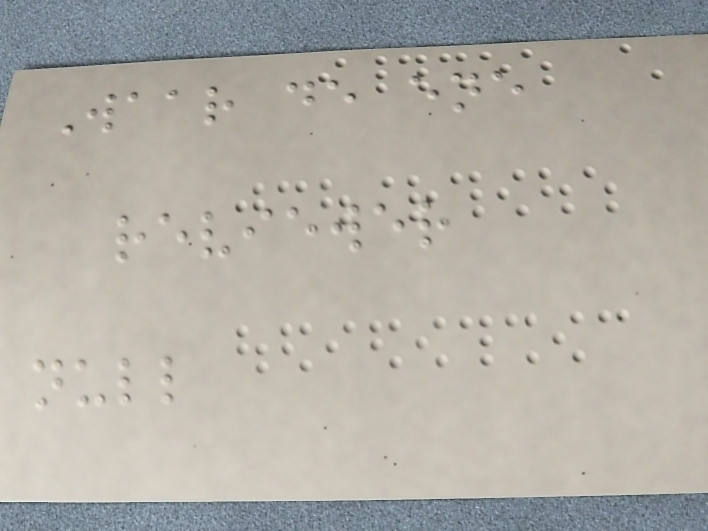Waar de ene
reviewer
null
